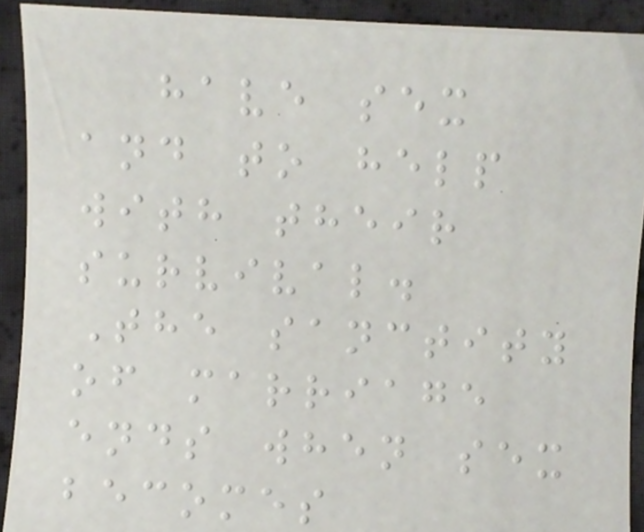have sex
and to help
with their
survival.
The sanctity
of marriage
ends when sex
becomes
